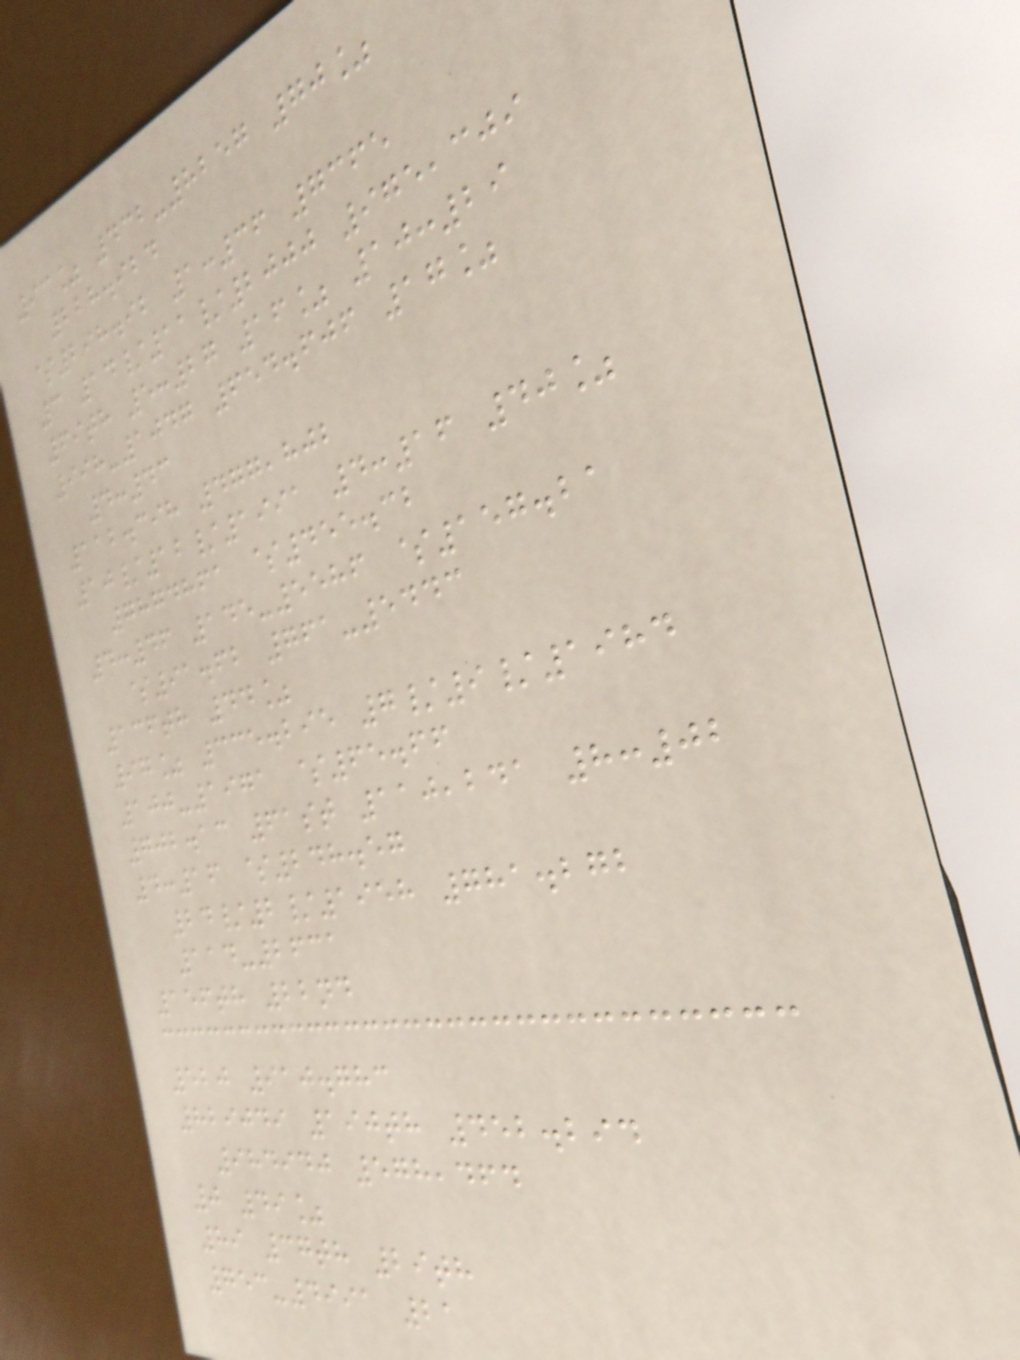93% 432-8257 70%
228.924
$298.92 1:36 7365
3 14/11/2000 975,309
69th 5:27 16% 10:29
998-1047 654.606 17%
4:43
112.398 477,802
10/12/1991 4:16 40%
7874861 $455.32
4:46 145-5586 $157.21
$91.62 761-5443
136th 44%
97% 335.295 7/9/1984
100-1971 $65.66
702.13 61st 110,241 8:02
4:16 $248.57
24/2/1958 781.272
114-2631
156th 22nd
520 910.783
829049 190th 452.294
984940 578,464
0 49%
89 37th 29th
753-4991 21
